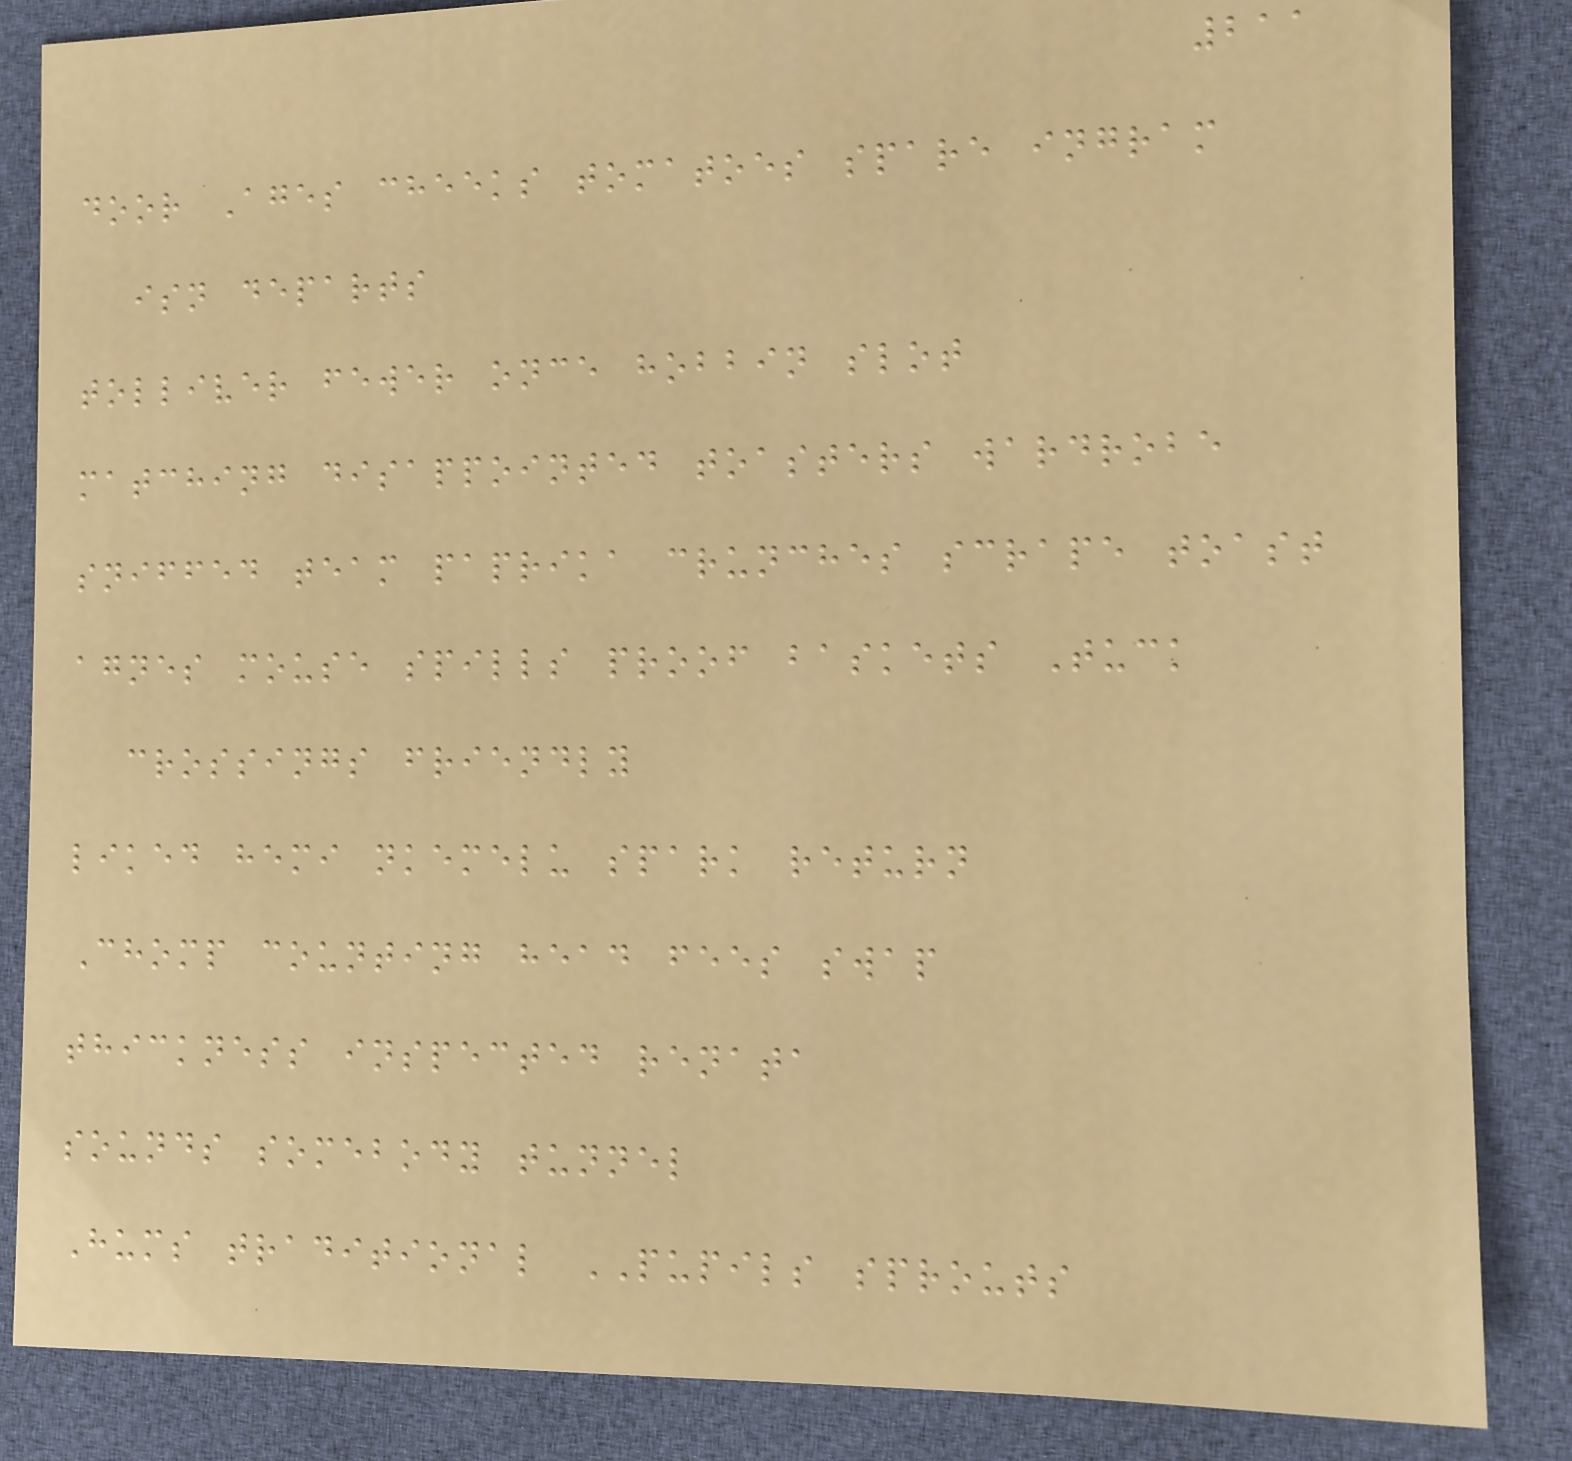211
door Ages cheeks tomatoes spare ingram
isn departs
tolliver fewer once hobbin slot
matching disappointed toasters wardrobe
sniffed team paprika crunches scrape toast
agnes mouse spills proof baskets Tuck
crossings friendly
liked hemi nkemelu spark return
Chomp counting head fees swap
thickness inspected renata
sounds somebody tunnel
Hums traditional PUPILS sprouts
